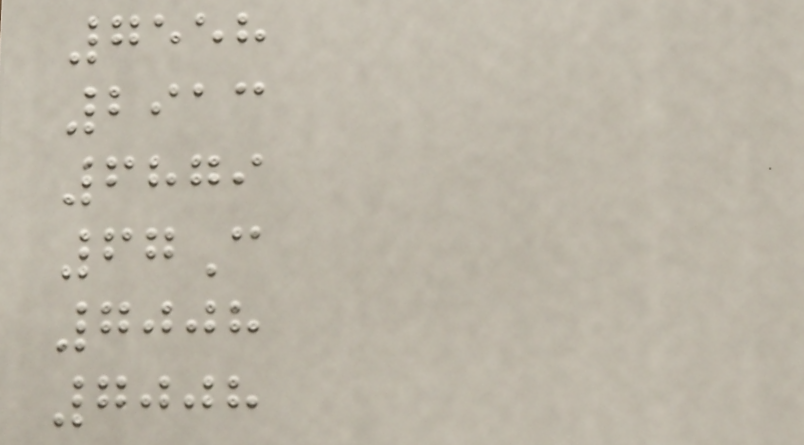7558
2913
6879
67C
7008
7008
